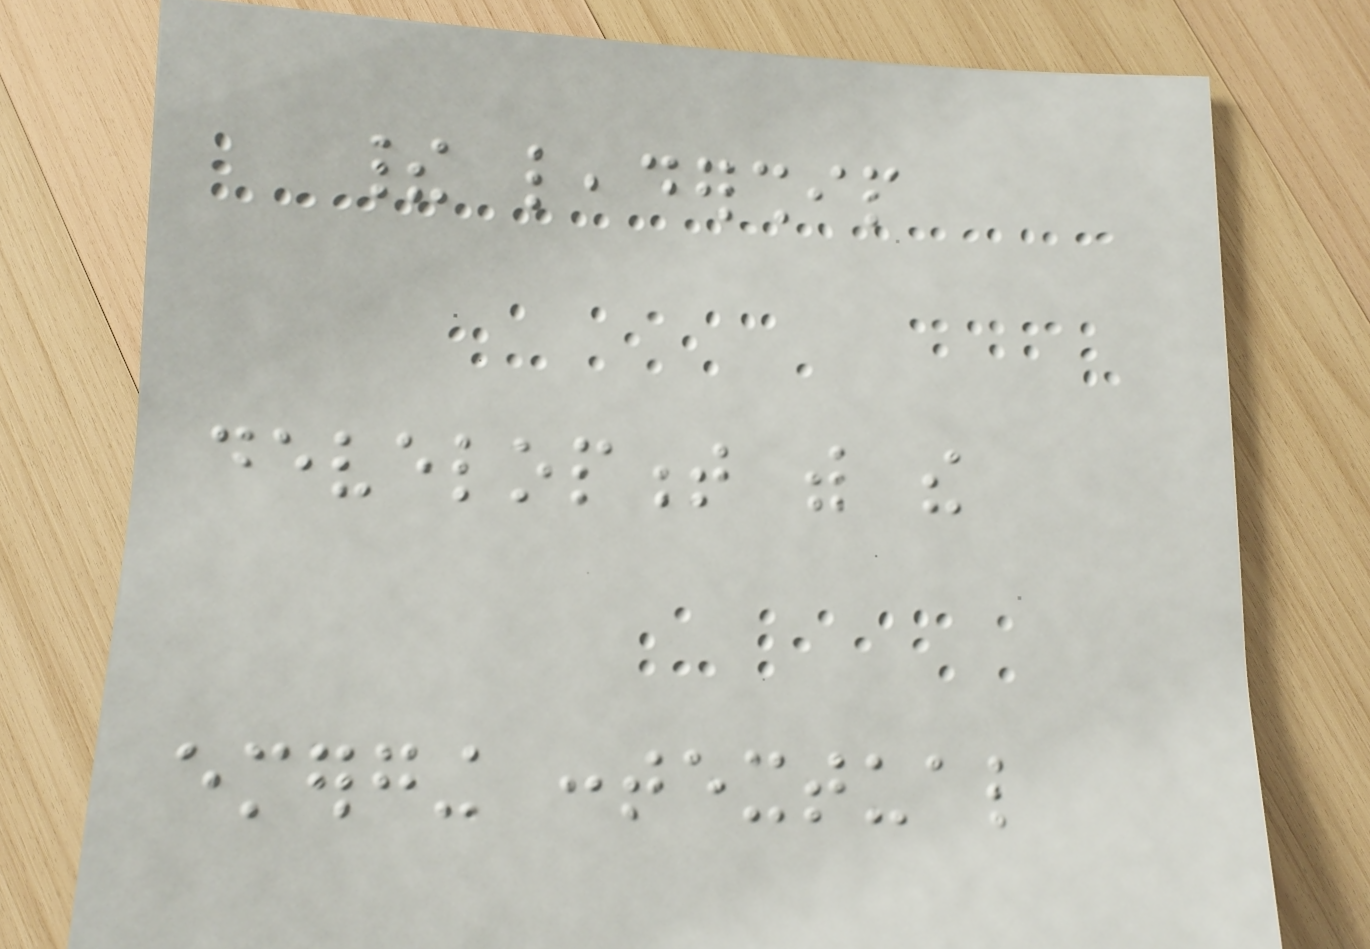their leadership
development with the
emerging contextual
